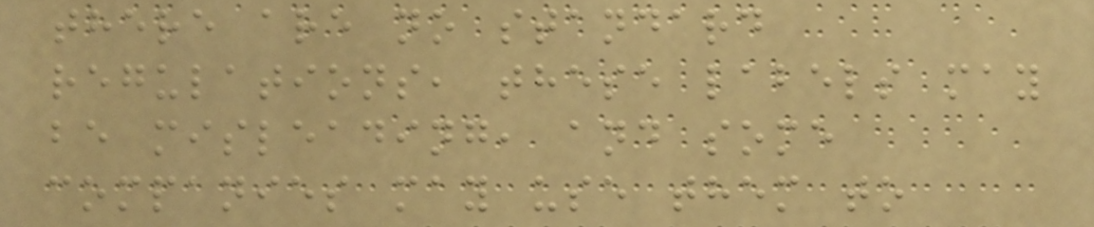there are no standard
regulations, these labels may
be misleading, and some
companies may use them to
